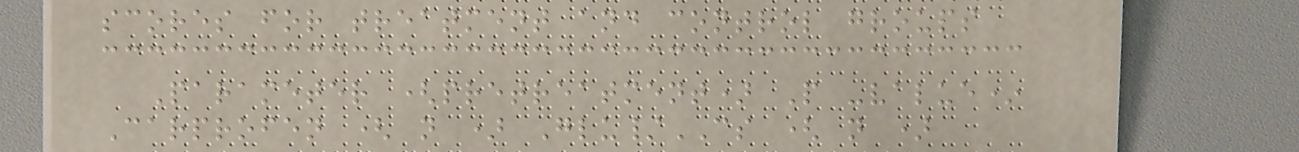scores for treatment and control groups
Parameter (pretreatment) P -value*
Carprofen ( n ) Glu/CS ( n )
